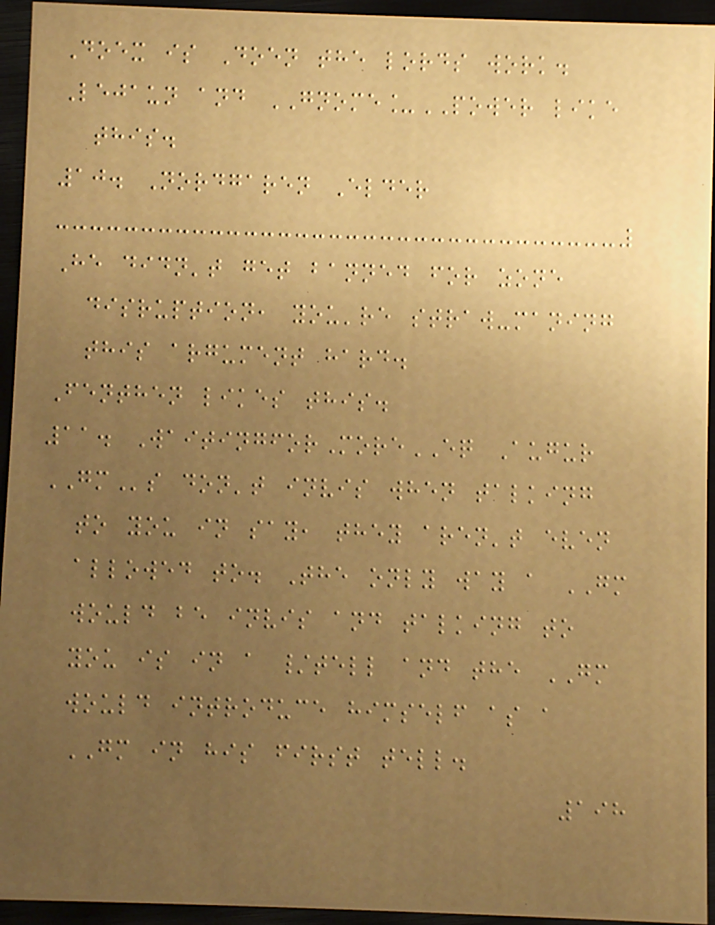Doex is Doen the lords work.
Lejaun and GNOME_POWER like
this.
10. Nordgaren Elder
He didn't get banned for zone
disruption, you're straw-maning
this argument hard.
Fenthen likes this.
11. WaitingforMoreEQ Augur
GMs don't invis when talking
to you in say, they aren't even
allowed to. The only way a GM
would be invis and talking to
you is in a /tell and the GM
would introduce himself as a
GM in his first tell.
198
